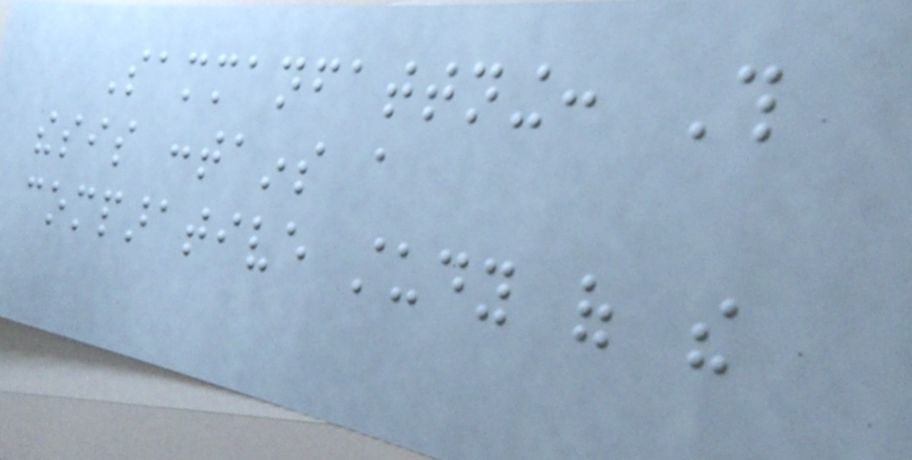Sammanfattning: This
thesis contains a
comparative study of the
